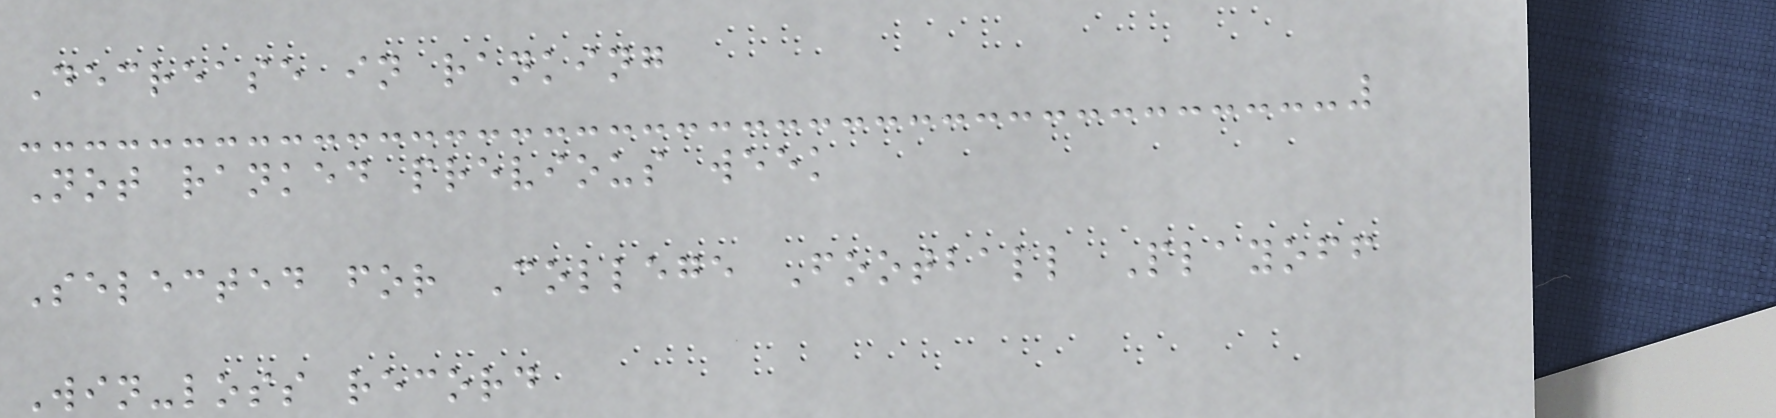Decrease in ranking
Not ranked previous week
Selected for College Football Playoff
Win-loss record
